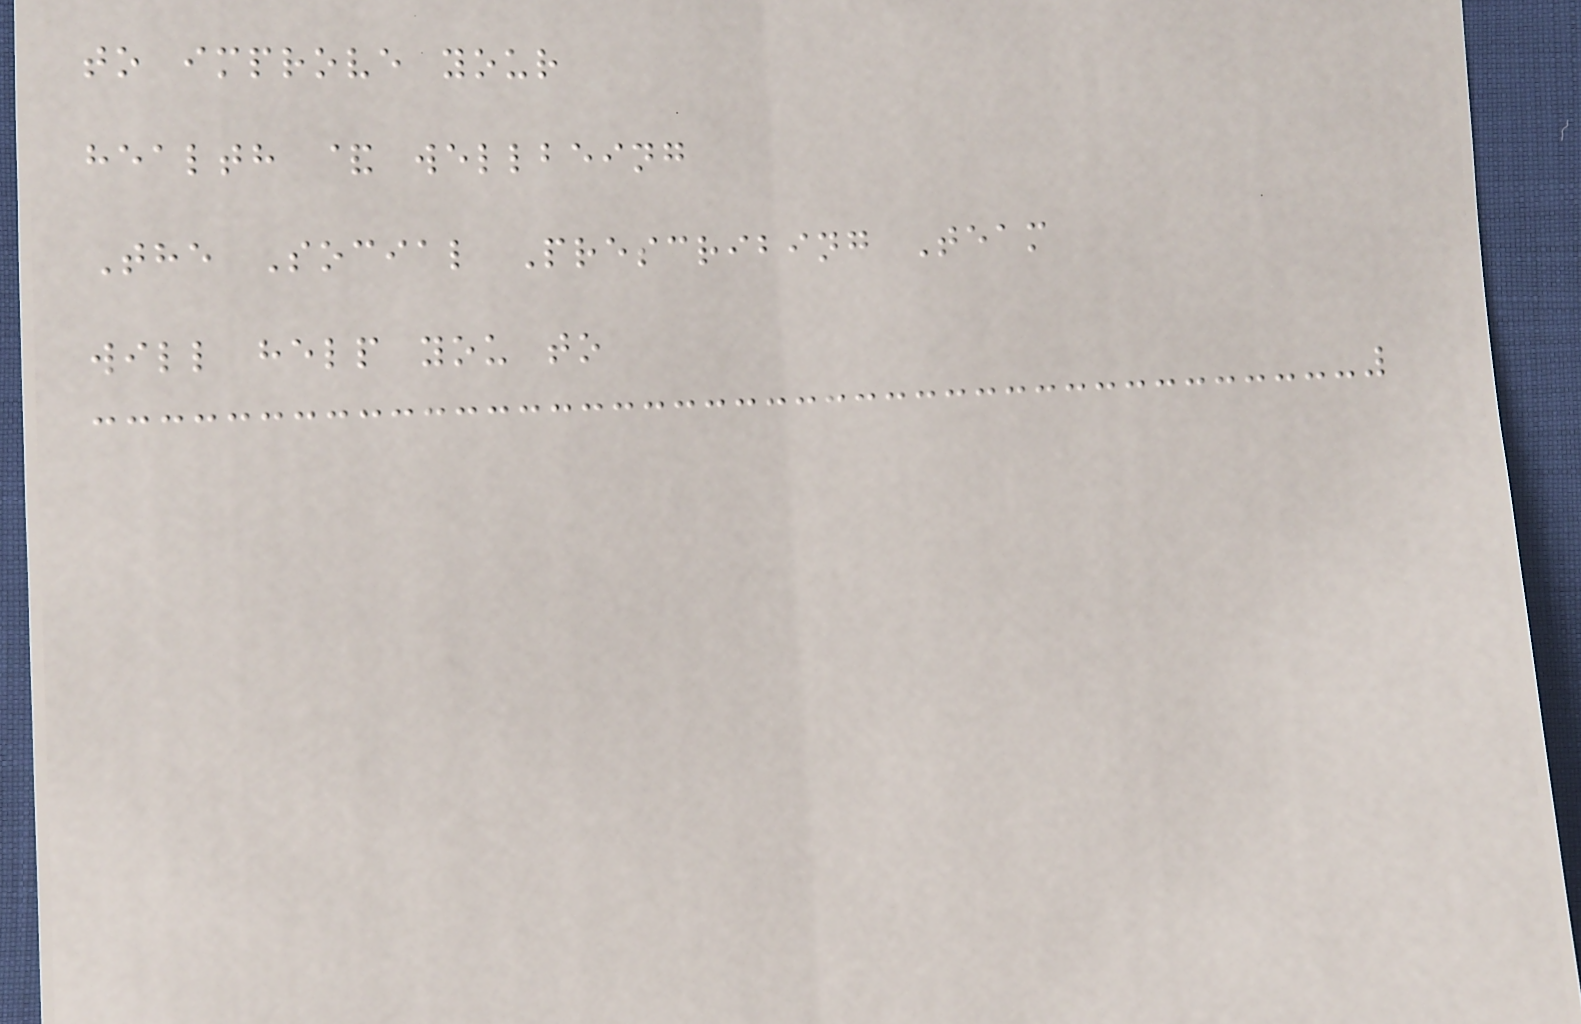to improve your
health & wellbeing
The Social Prescribing Team
will help you to
